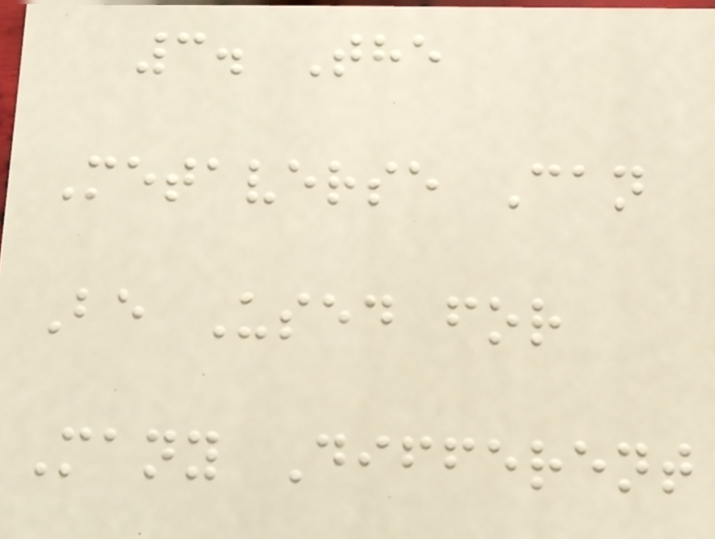3. The
Metaverse Can
Be Used for
Many Different
